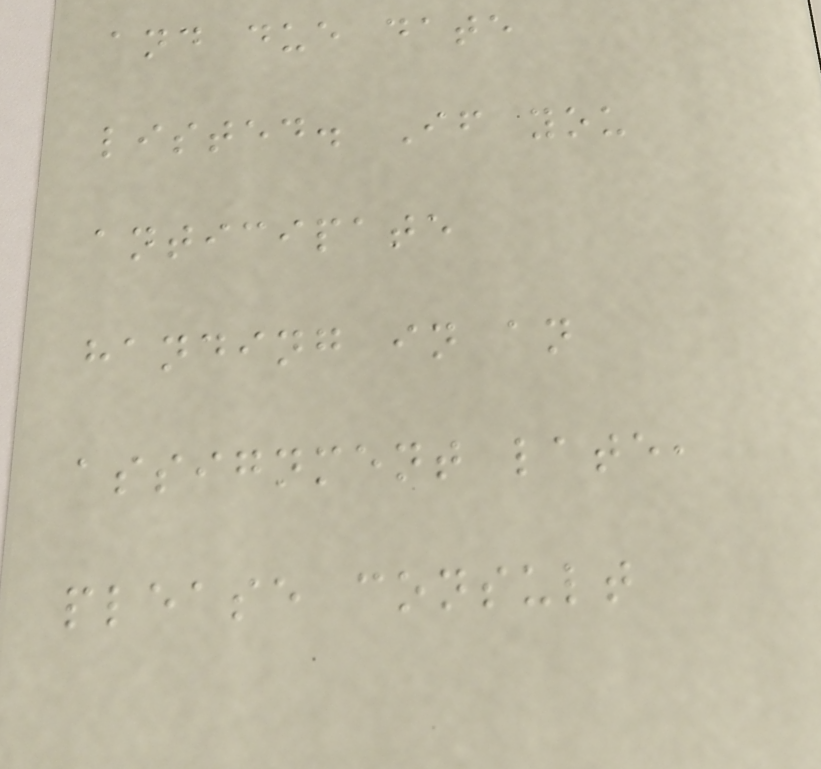and due date
listed. If you
anticipate
handing in an
assignment late,
please consult
